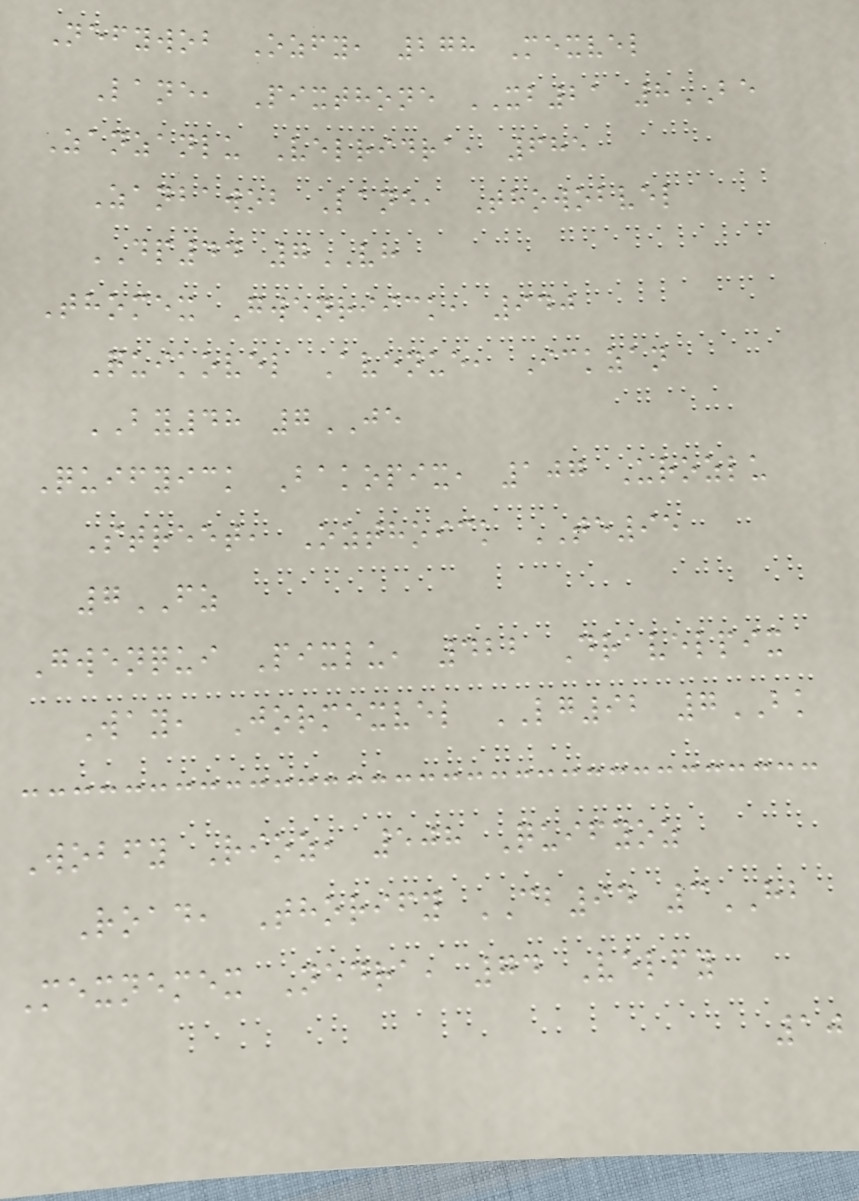Nefywob Ozfy, 278 Mexvel
Lane, Pixthone XB21 8BE
Zanzanlu Velridra, 685
Zanbawob Lane, Thowobvel
DP44 7VH
Thomex Gwenriick, 940
Quikovel Avenue, Ickzan
BY48 7JE
Quifyick Bakopix, 107 Urozlu
Street, Ozthoick TE95
7FZ
Gwenqui Pixlu, 422 Dravelpix
Way, Jormexvel LG92 7BK
Wobfy Rioz, 508 Quifyoz
Road, Thorify CB94 3HB
Mexnemex Nedra, 74 Velfy
10
